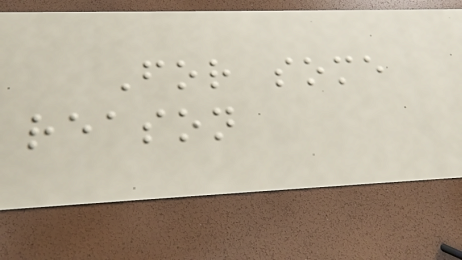For some
reason
